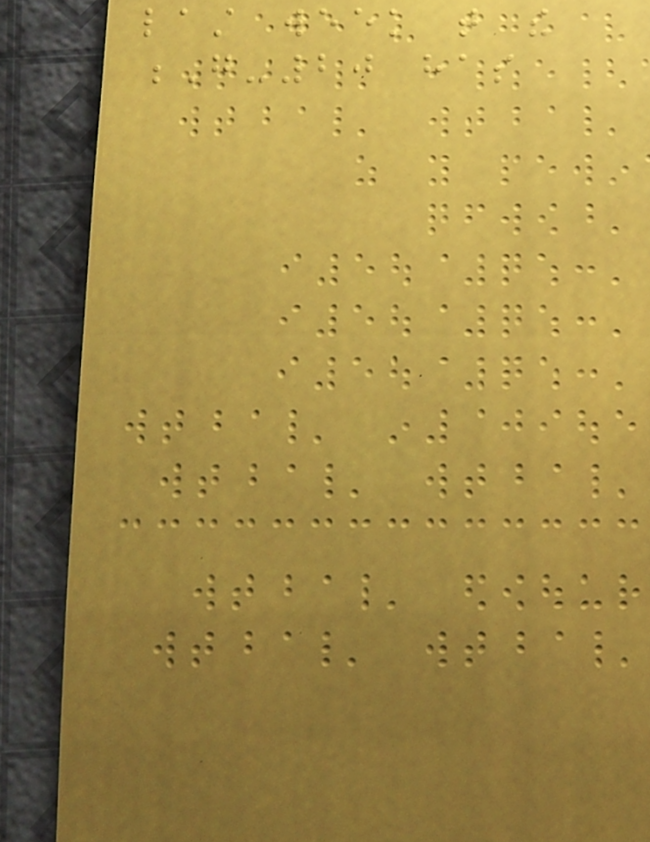last week that the
G-20 has
